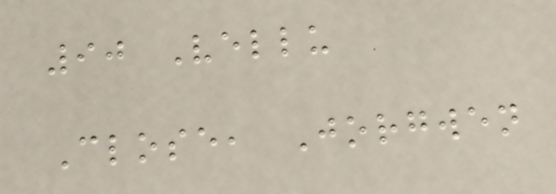90 Vellu
Close, Jorgwen
